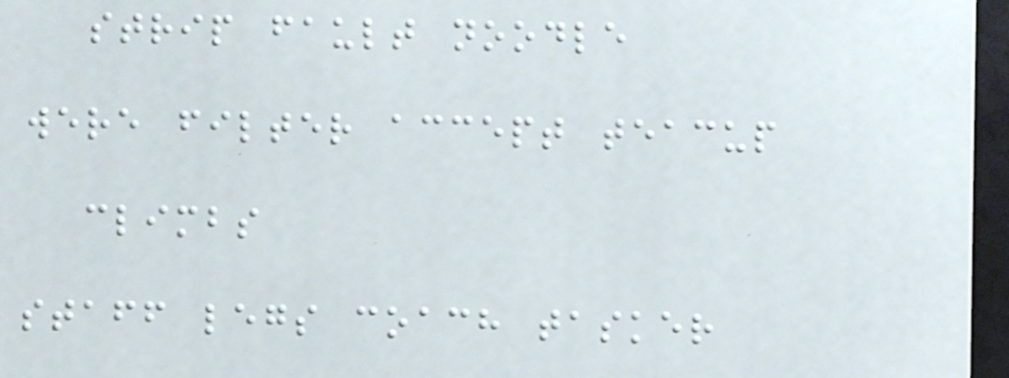strip fault noodle
were filter accept teacup
climbs
staff legs coach tasker
